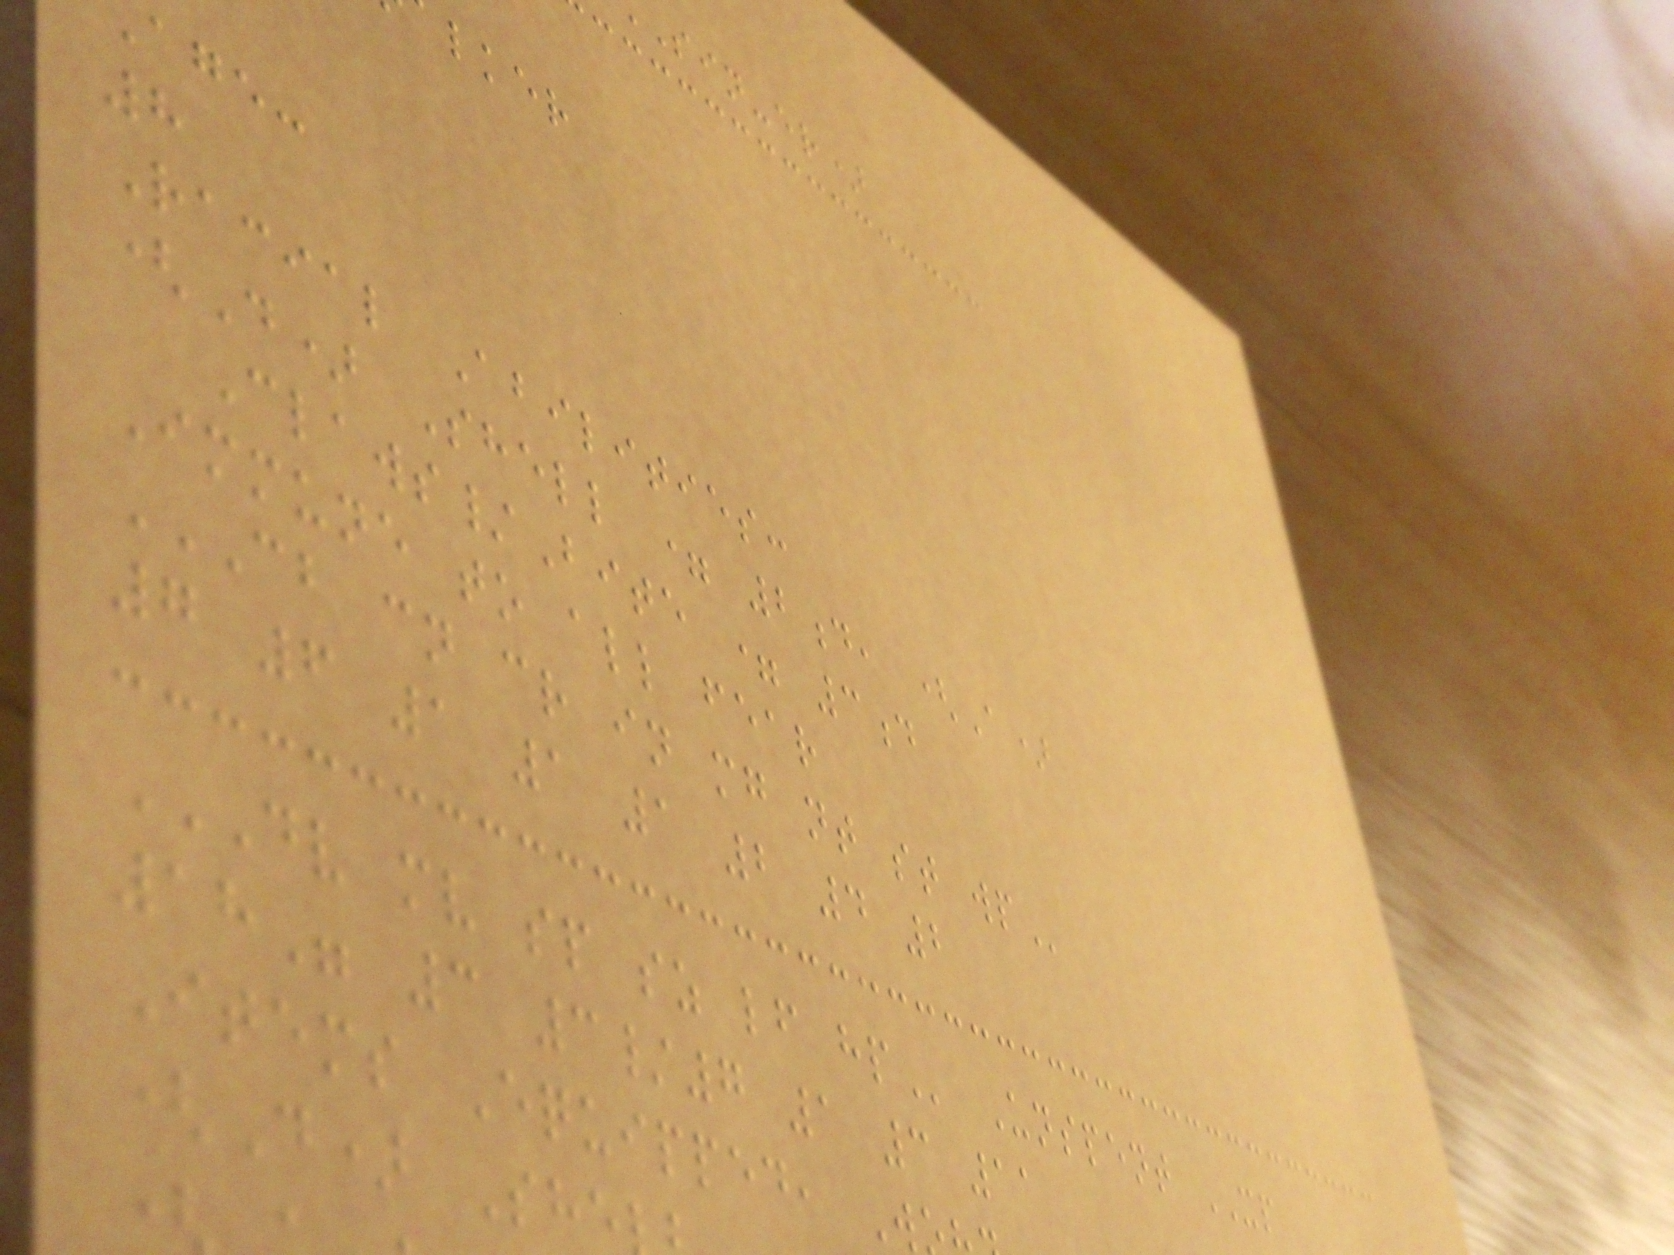sin-er)
lker
age:
8
Racial Abilities:
(D) Shell = 2d, (A)
Claws/Bite = 3d
Immune to all fear
CB CN CR IN MG NT ST WP
7 6 1 1 1 2 4 2
DV MV SP SZ LF HP Unspent XP
18" 3 3/7 1 3 11
Items Equipped, W
(D) She
